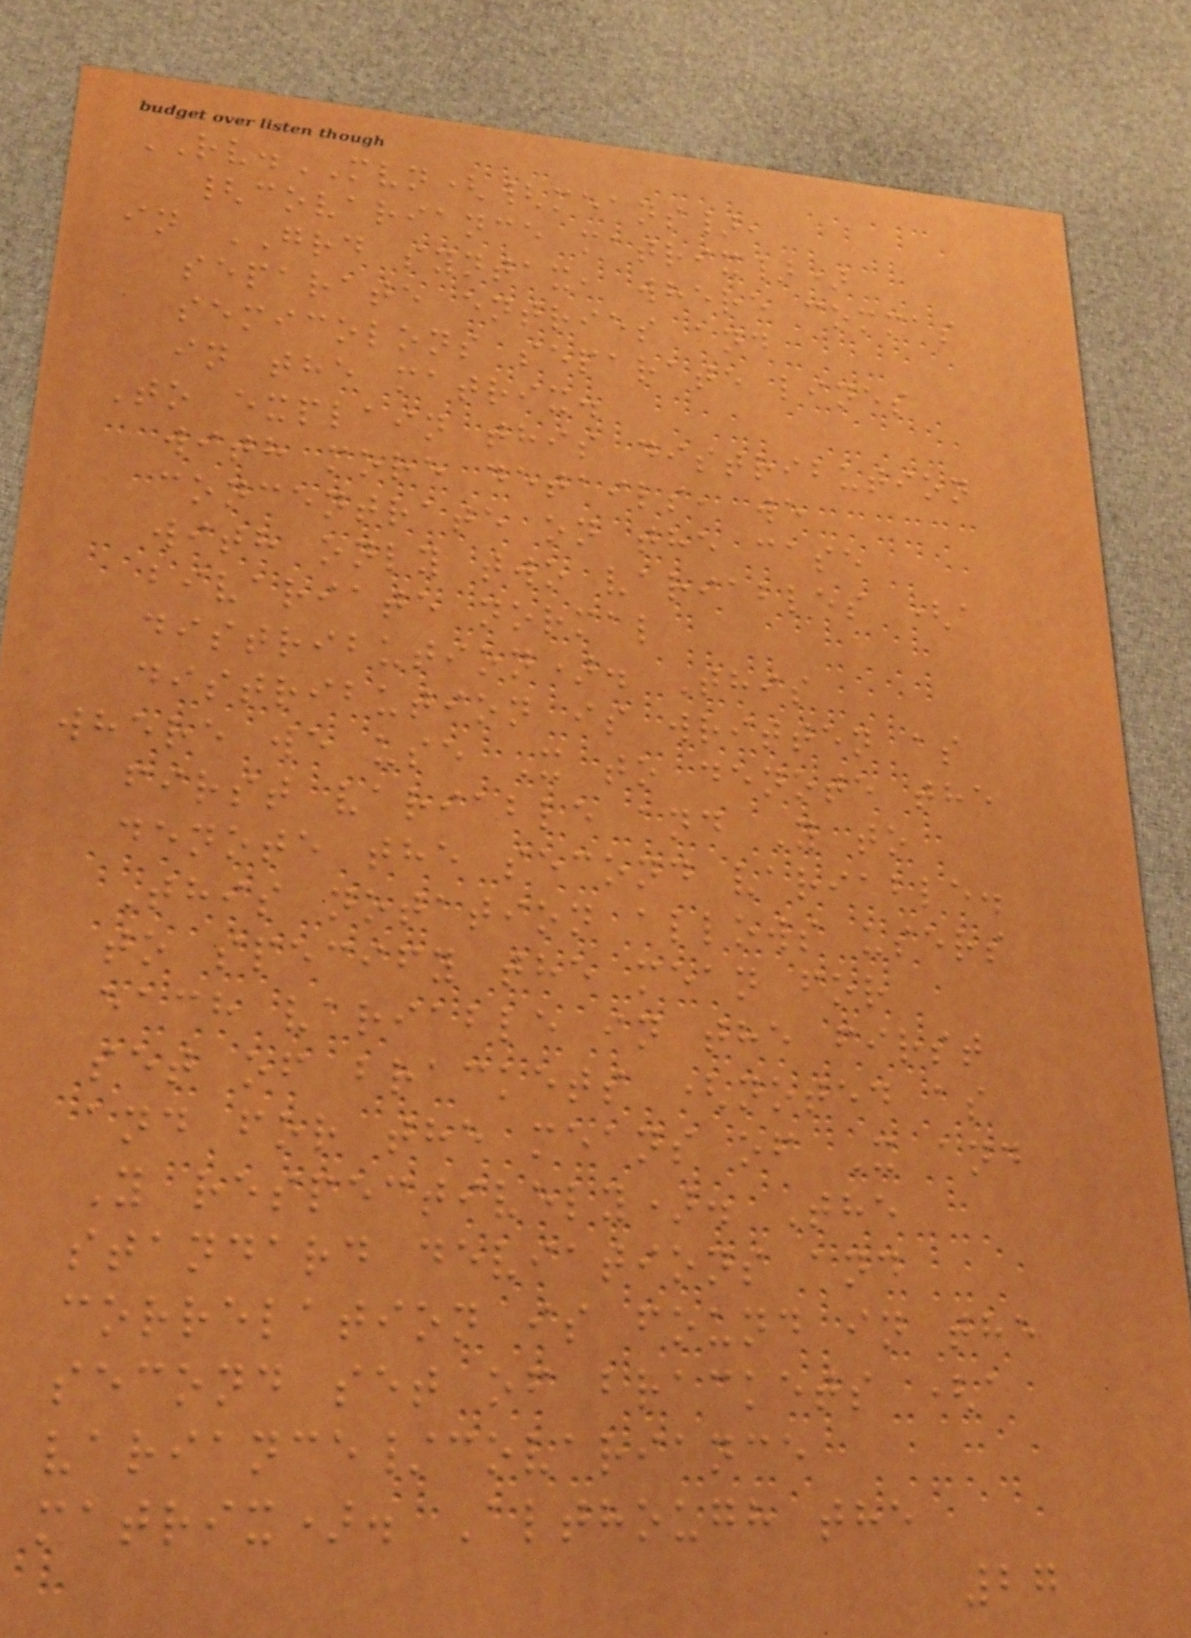RV.MVN({means},
{covariance matrix})
in GRD syntax, where commas
separate entries and
semicolons separate lines
in the matrix.
To explain this distribution
with more details, we
concentrate on the case
with only two variables (a
bivariate normal
distribution). This
distribution is written as
where we use X to denote the
first variable and Y to
denote the second variable.
This notation allows users
to specify the mean for
each variable in the first
set of brackets (noted as
and for the means of X and
Y respectively). The
standard deviations and
correlation is found in the
second set of brackets (a
variance/covariance
matrix). Although the
27
